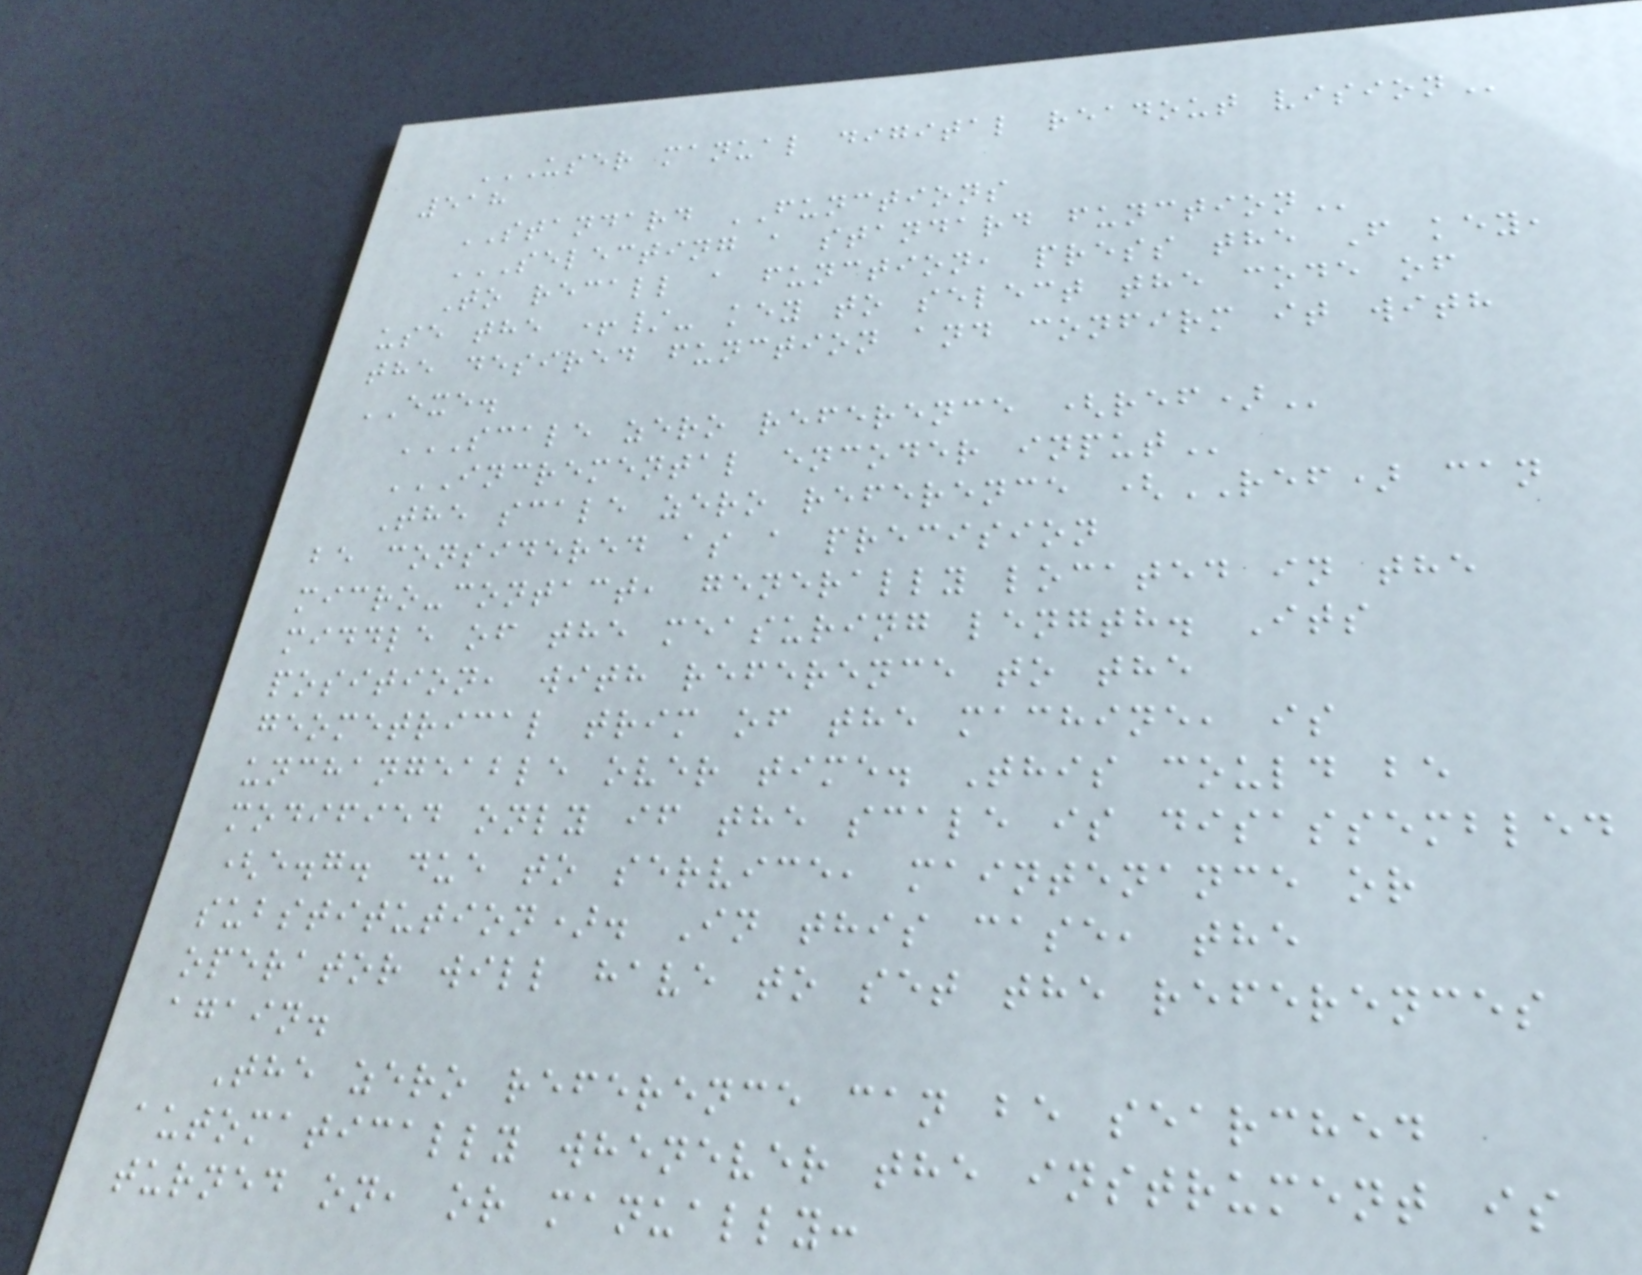USER MANUAL DIGITAL READOUT VISION
518
STANDARD FUNCTIONS
SELECTING A STANDARD FUNCTION
To recall a function, press the F key,
use the +/- key to select the code of
the desired function and confirm it with
EXE.
SCALE ZERO REFERENCE (REF)
INCREMENTAL ENCODER INPUT
The scale zero reference (REF) can
be considered as a precision
micro-contact, generally located in the
middle of the measuring length. Its
position, with reference to the
geometrical trim of the machine, is
unchangeable over time. This could be
modified only if the scale is disassembled
(e.g. due to service, maintenance or
substitution). In this case, the
operator will have to set the references
again.
The zero reference can be searched
automatically whenever the instrument is
turned on, or manually:
